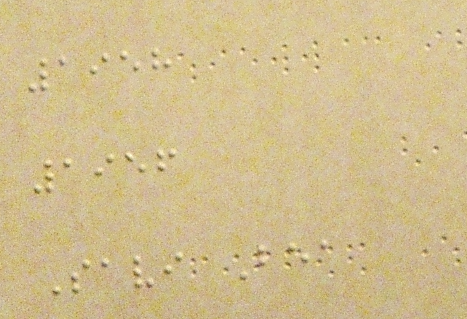1958
1956
Savi Bea
